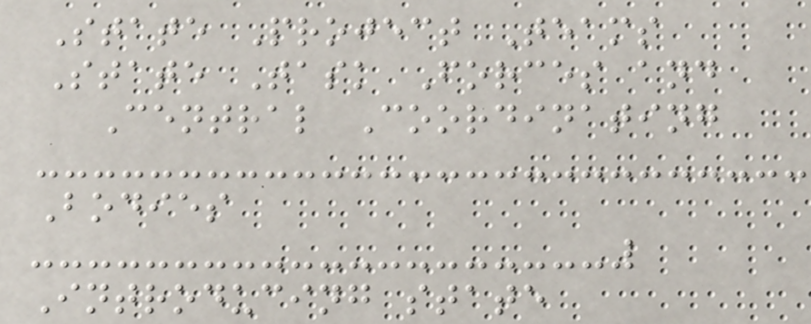State Project Teams
State Task Forces and
Central Coordinating
Bodies
Introducing state
